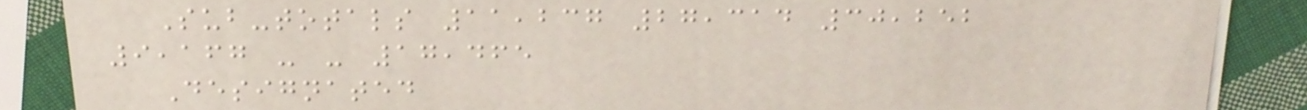Sub-totals 11,237 27,314 30,252
9,167 - - 17,465
Designated
